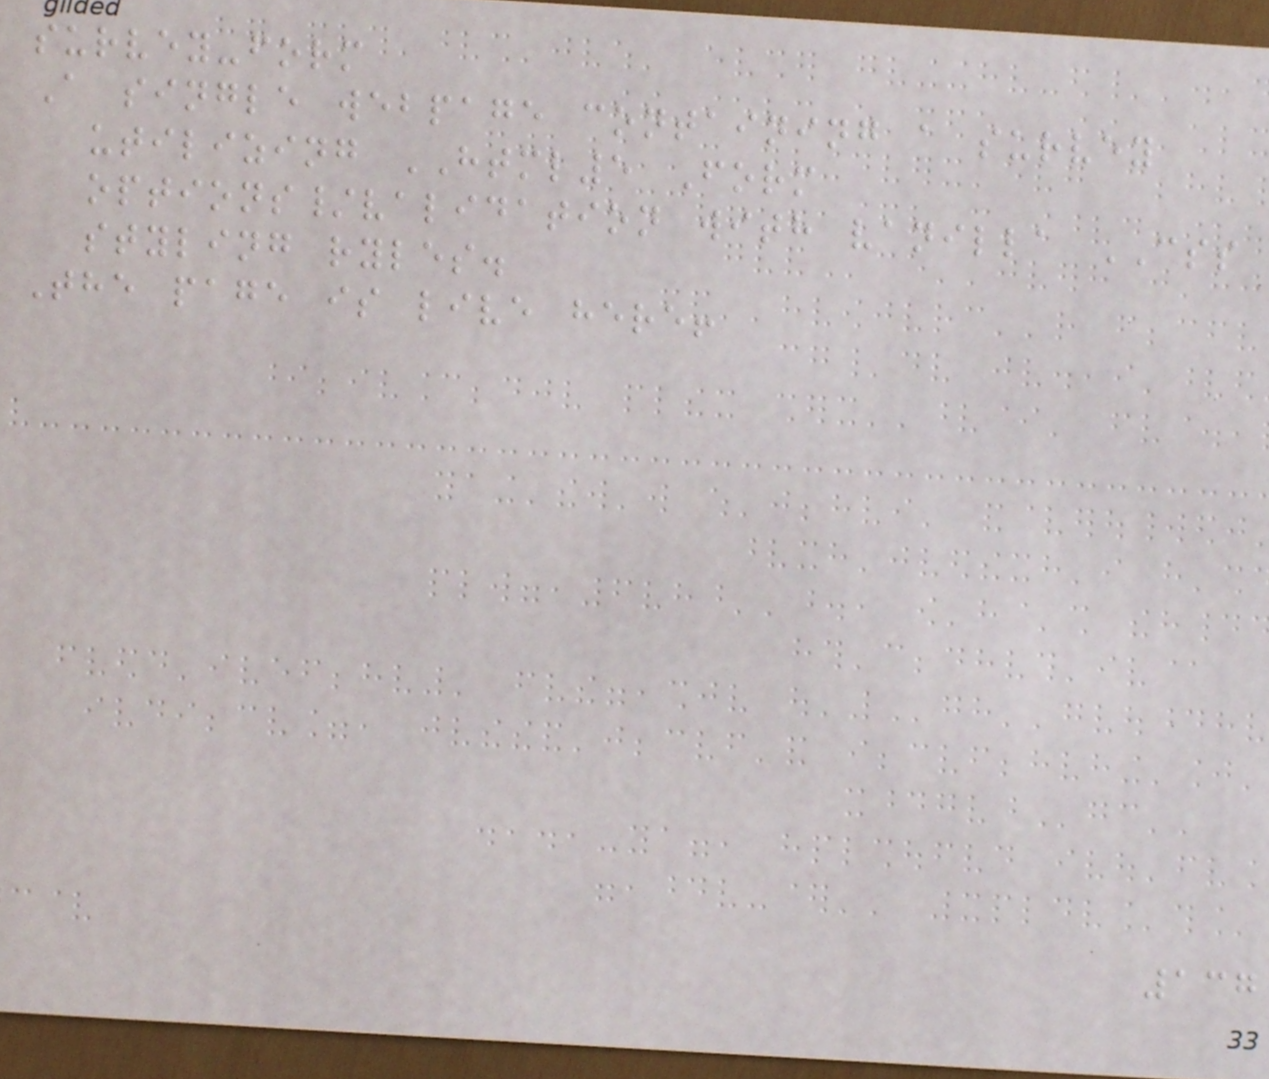survey-form
A single webpage containing a survey
utilizing HTML5 Form
options/validation with vanilla CSS
styling ryles.
The page is live here!
137
